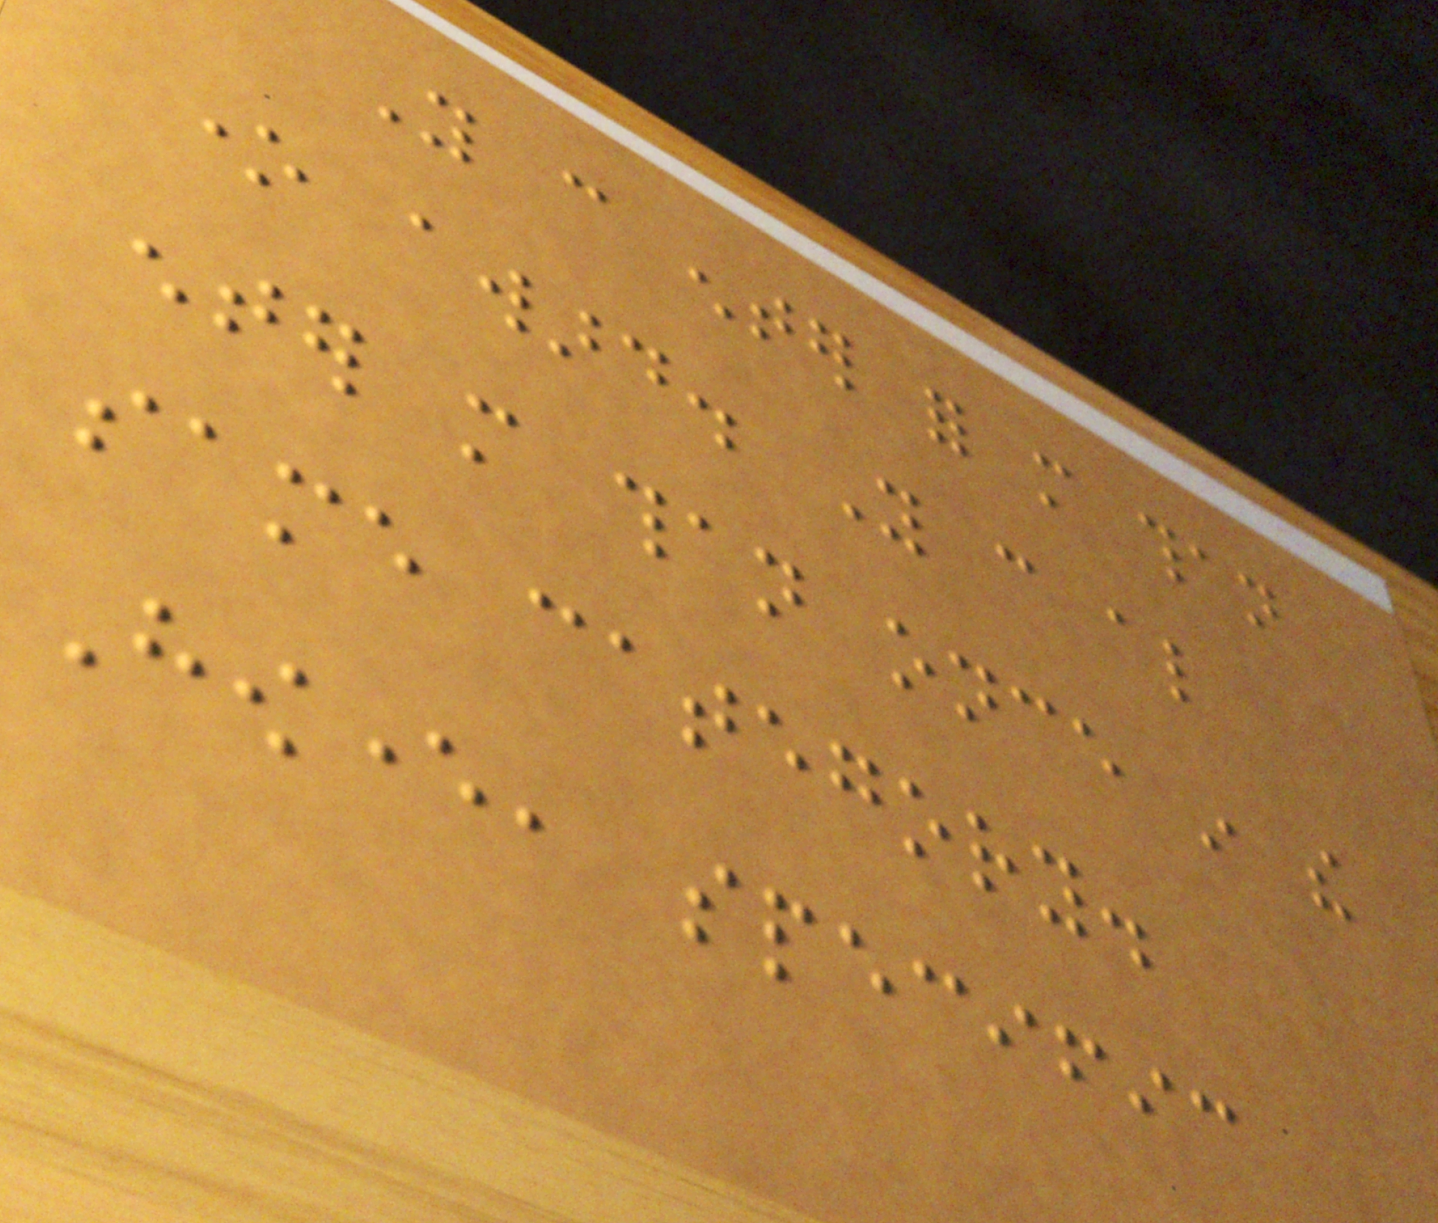You can enter for more than
one award. You can also
enter more than once in the
same category.
However, specific
